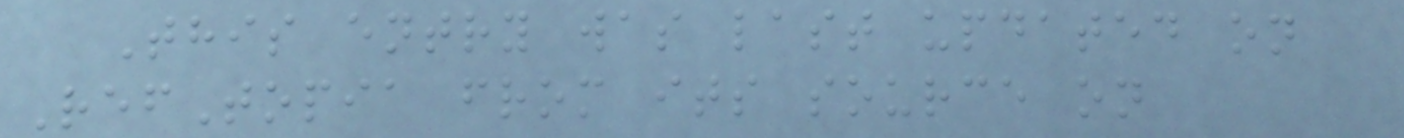This entry was last updated on
RefTopia from its source on
